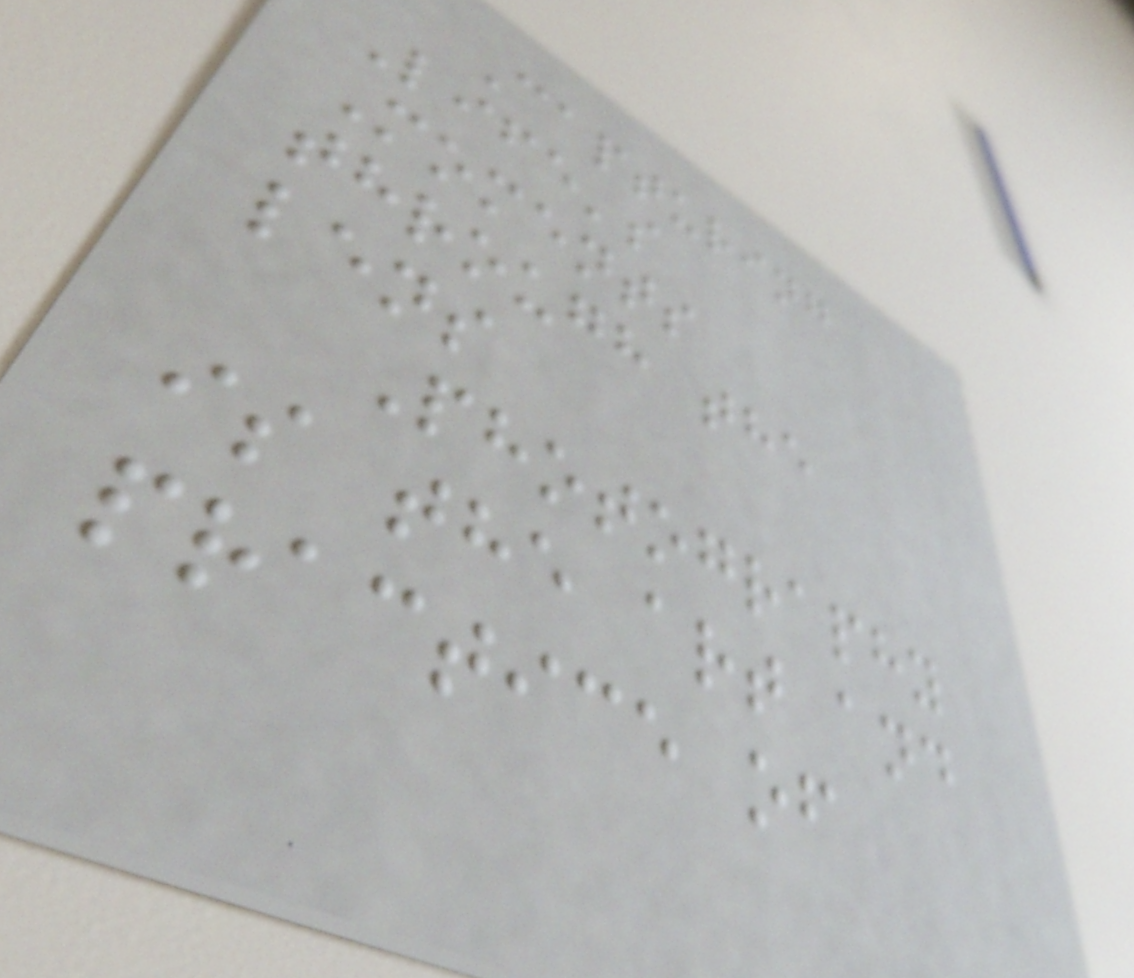Capturing
Life's
Moments
through the
lens
Photography
is the art and
practice of
